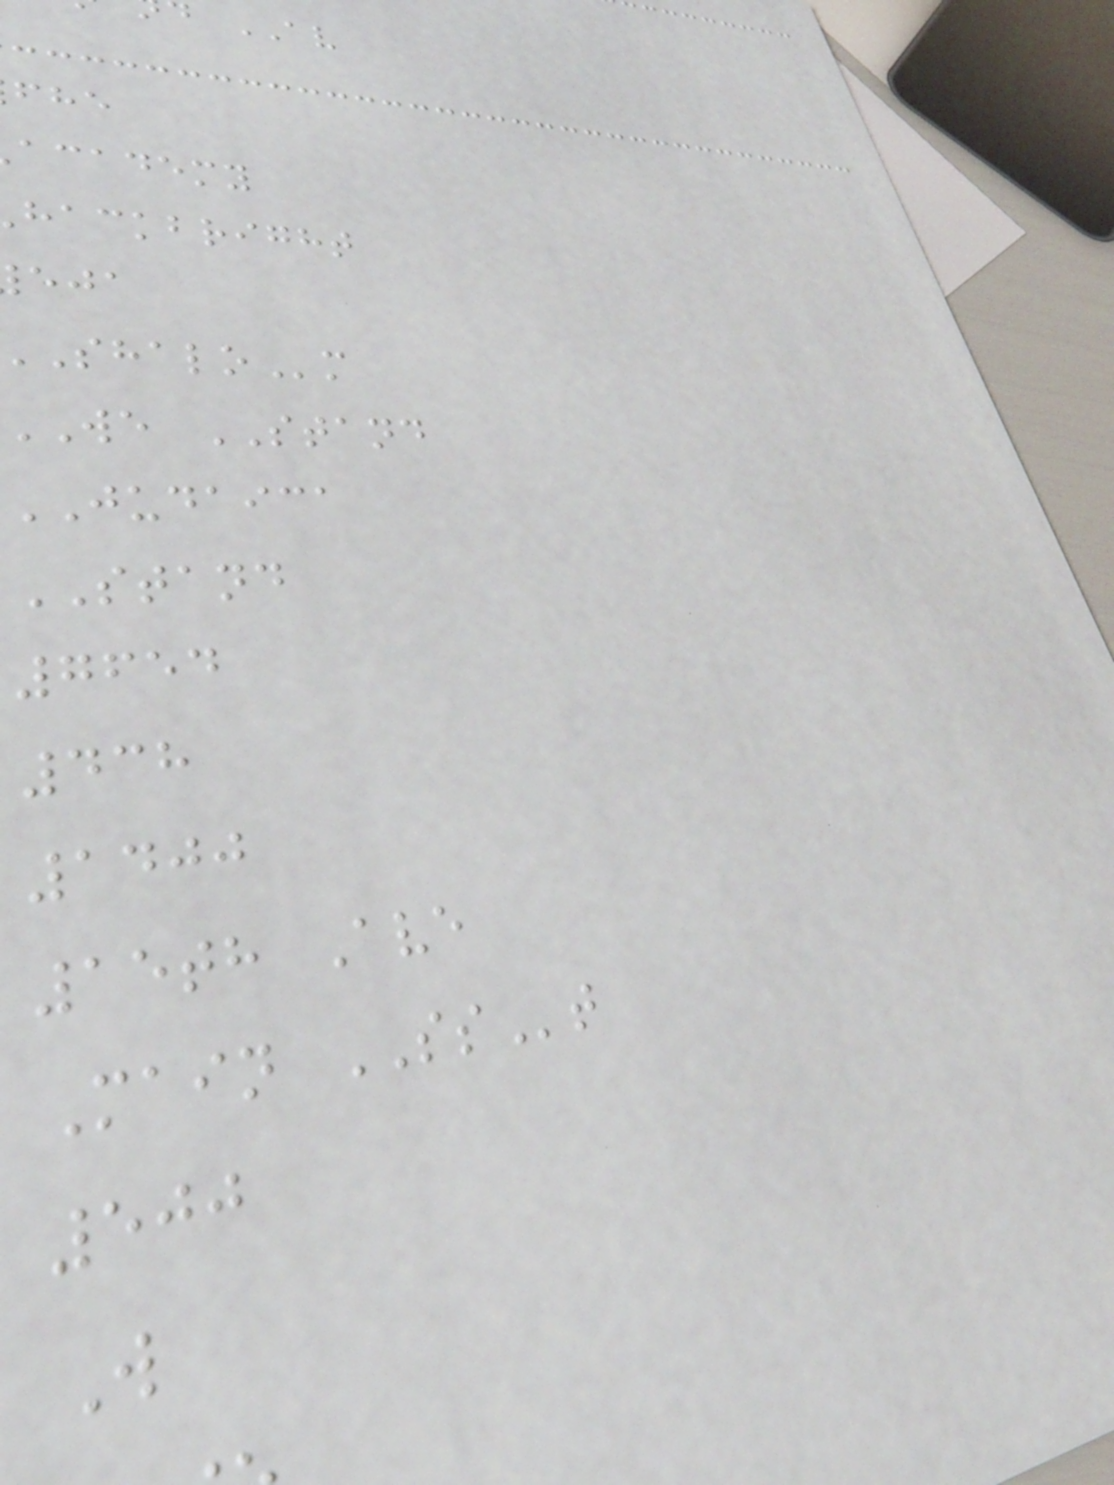AV
academy
hackbright
we STAND
JUDAICA
STAND
7654
438
1400
15th Ave
Main SSt
500
W
